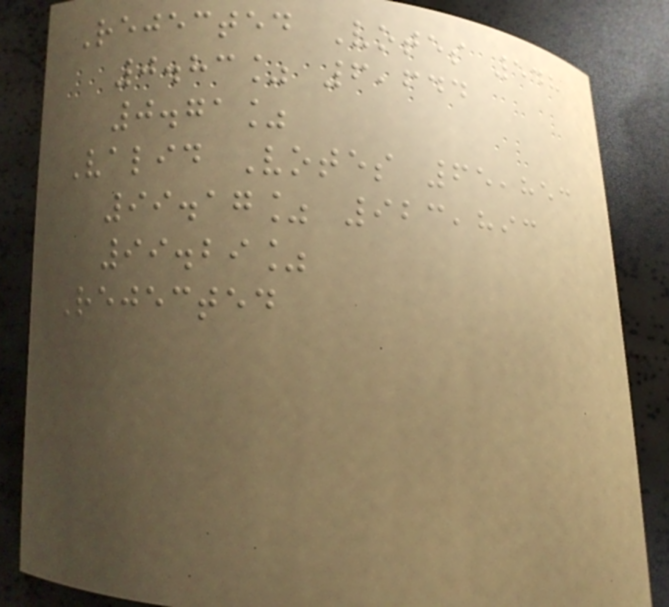Rejected Votes 548
0.83% 6,644
0.71%
Valid Votes 65,853
99.17% 923,893
99.29%
Rejected
